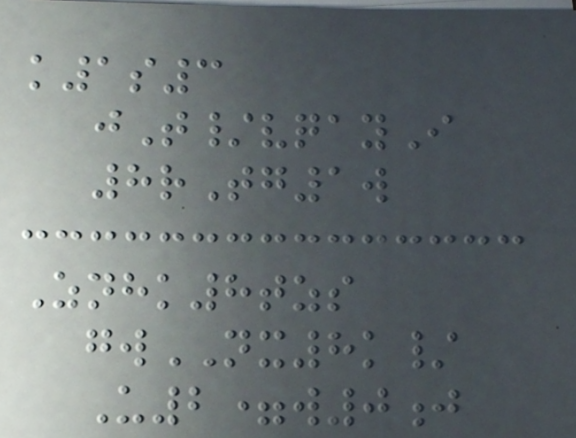k1s3
jT/vqayI
8rTg1w
Znhk8tzs
gwNX8k/
U2=w0j
